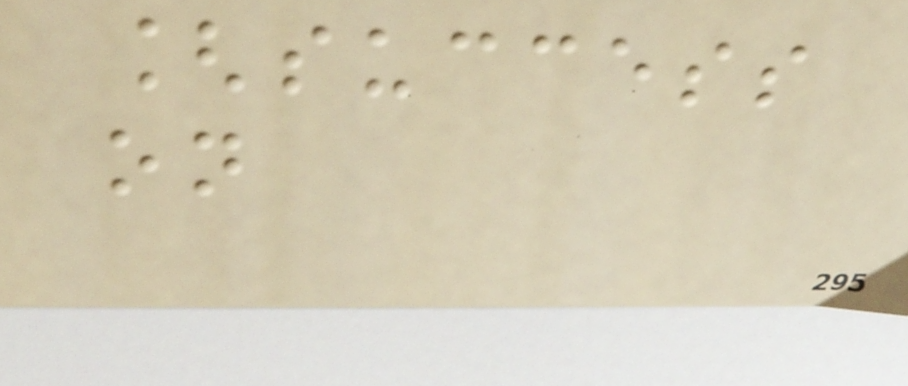[success
on
